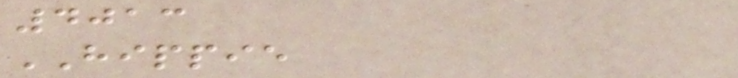4013
HIPPIE
